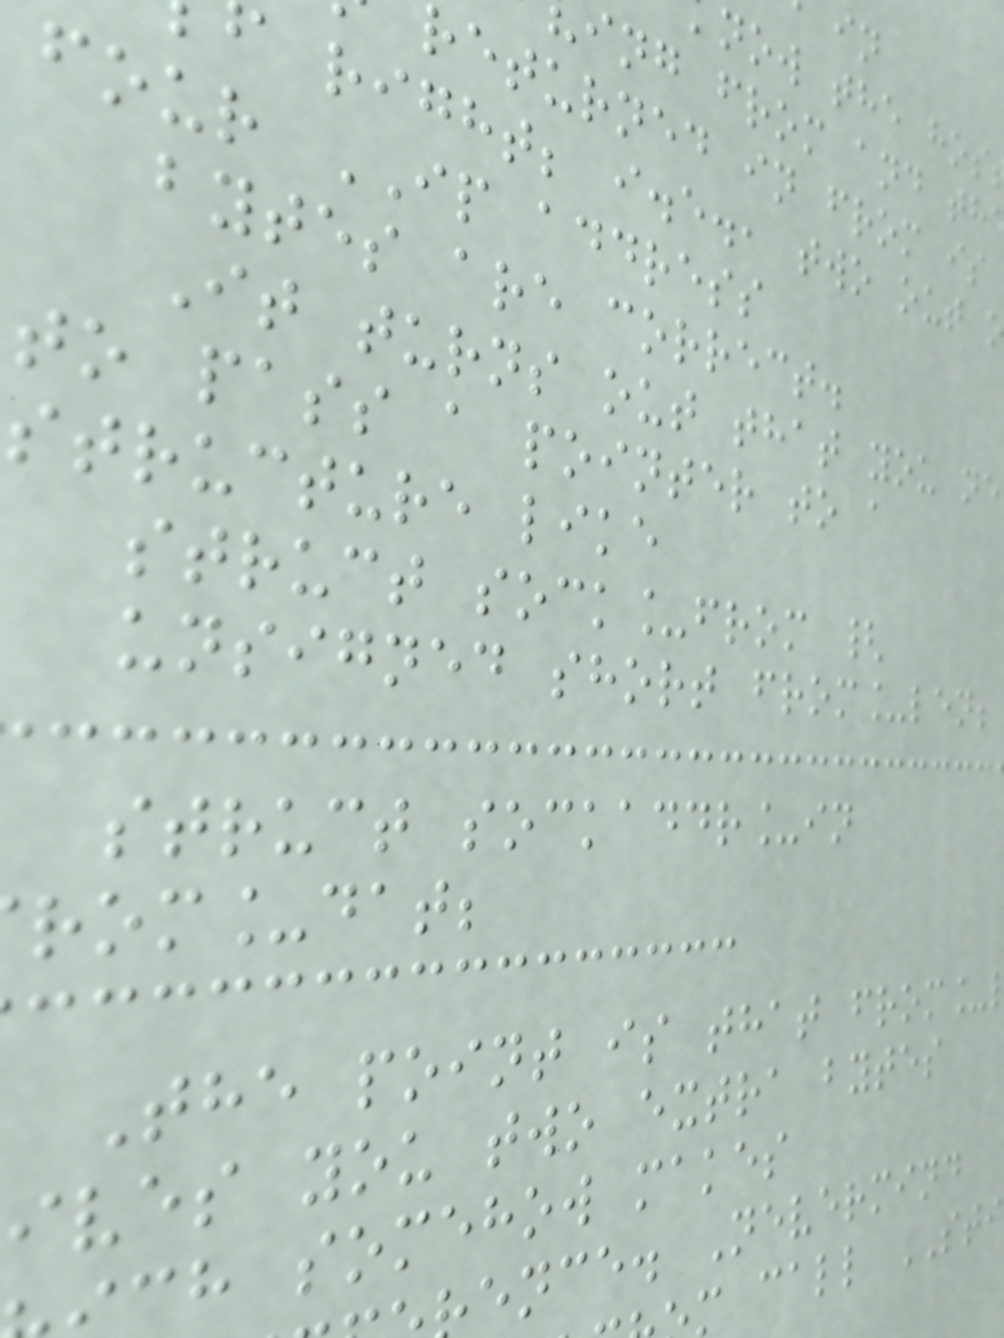now the hos
ing from and th
returned in from is
right; i.e., two out
four IP address
bytes are correct.
It turns out that you ne
to pass a pointer to a
structure like
struct sock_from {
unsigned short from_len;
struct sockaddr_in
rom_dat;
The point is that from_
ives you two extra bytes
h somehow makes
ence. Nevermind
m call STI
